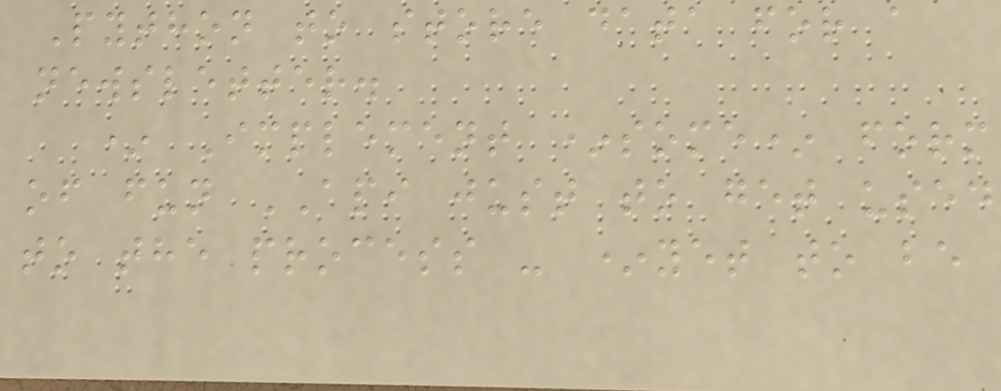Python to store data for a
newsletter.
* Implement *some* form
of fun API just to get used
to the process - *yet to be
